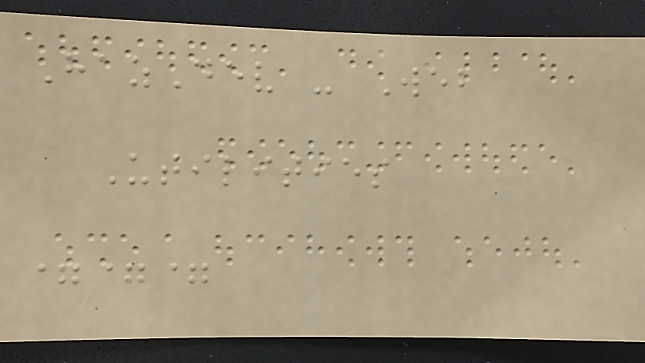HazDev - Web
Utilities
===
